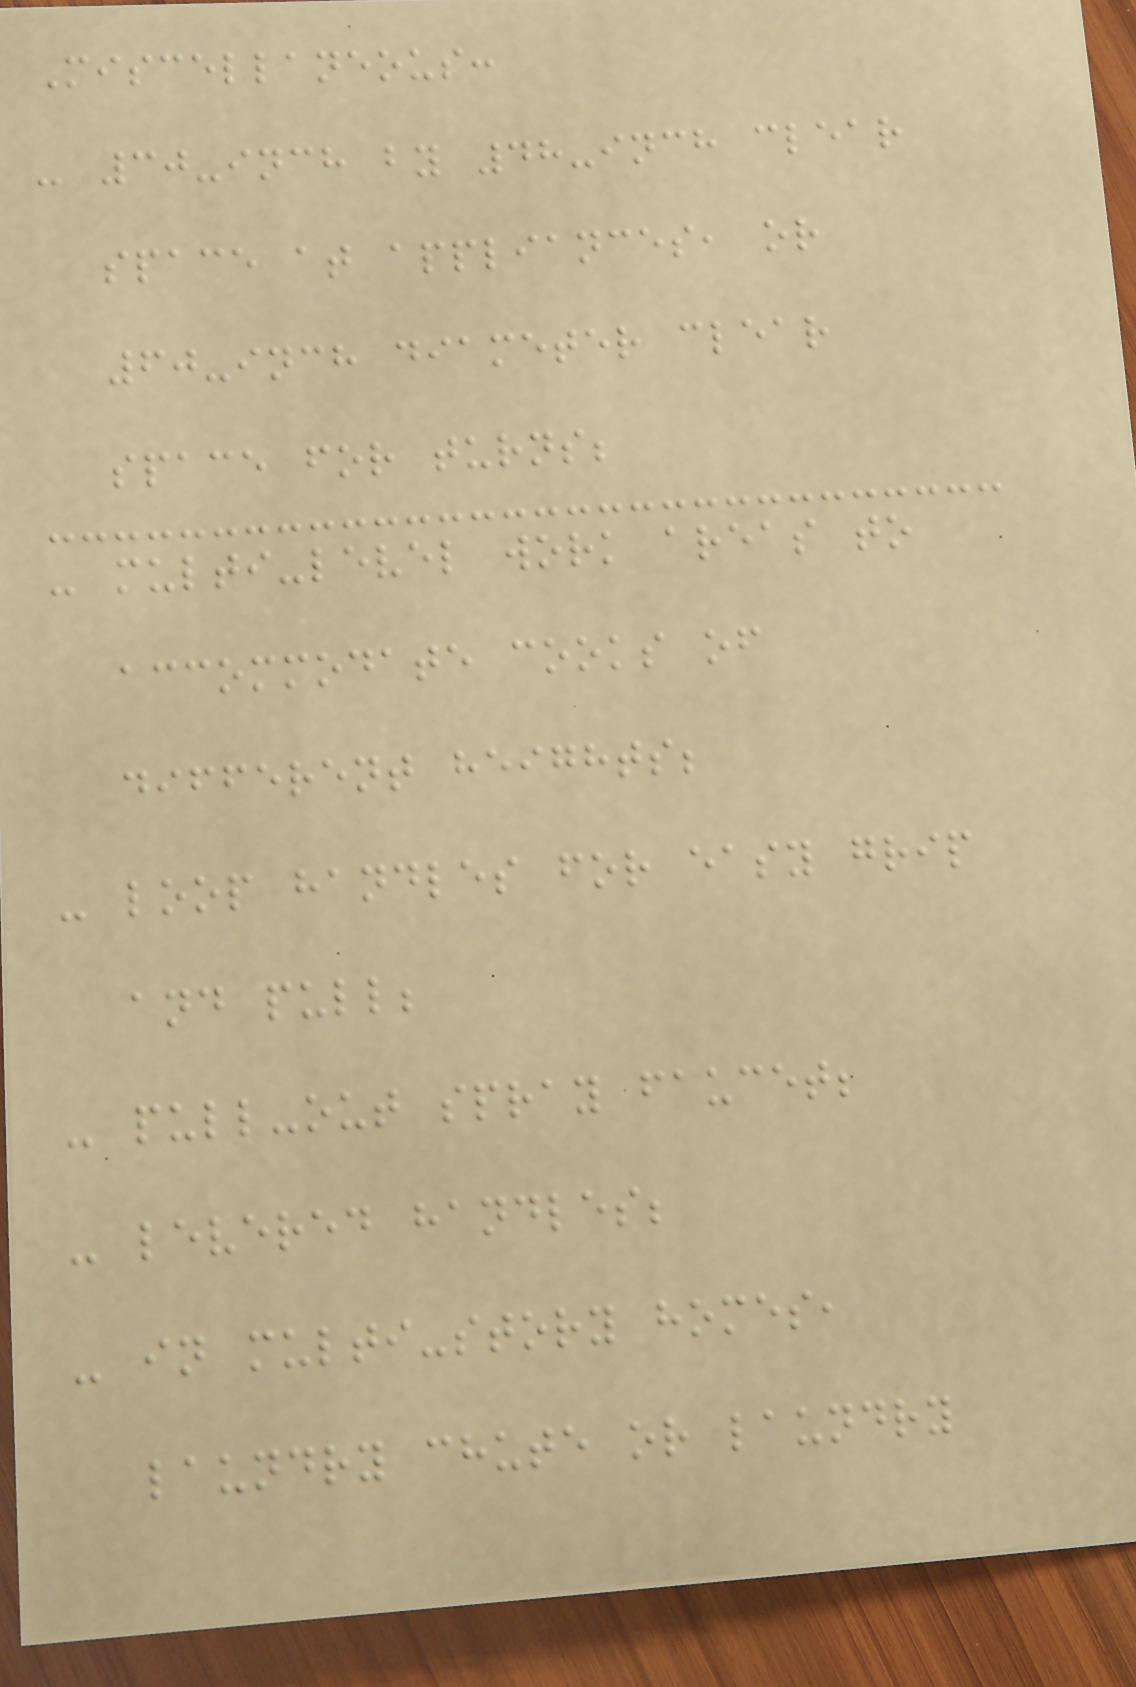Miscellaneous:
- 30-inch by 48-inch clear
space at appliances, or
60-inch diameter clear
space for turns;
- multi-level work areas to
accommodate cooks of
different heights;
- loop handles for easy grip
and pull;
- pull-out spray faucet;
- levered handles;
- in multi-story homes,
laundry chute or laundry
